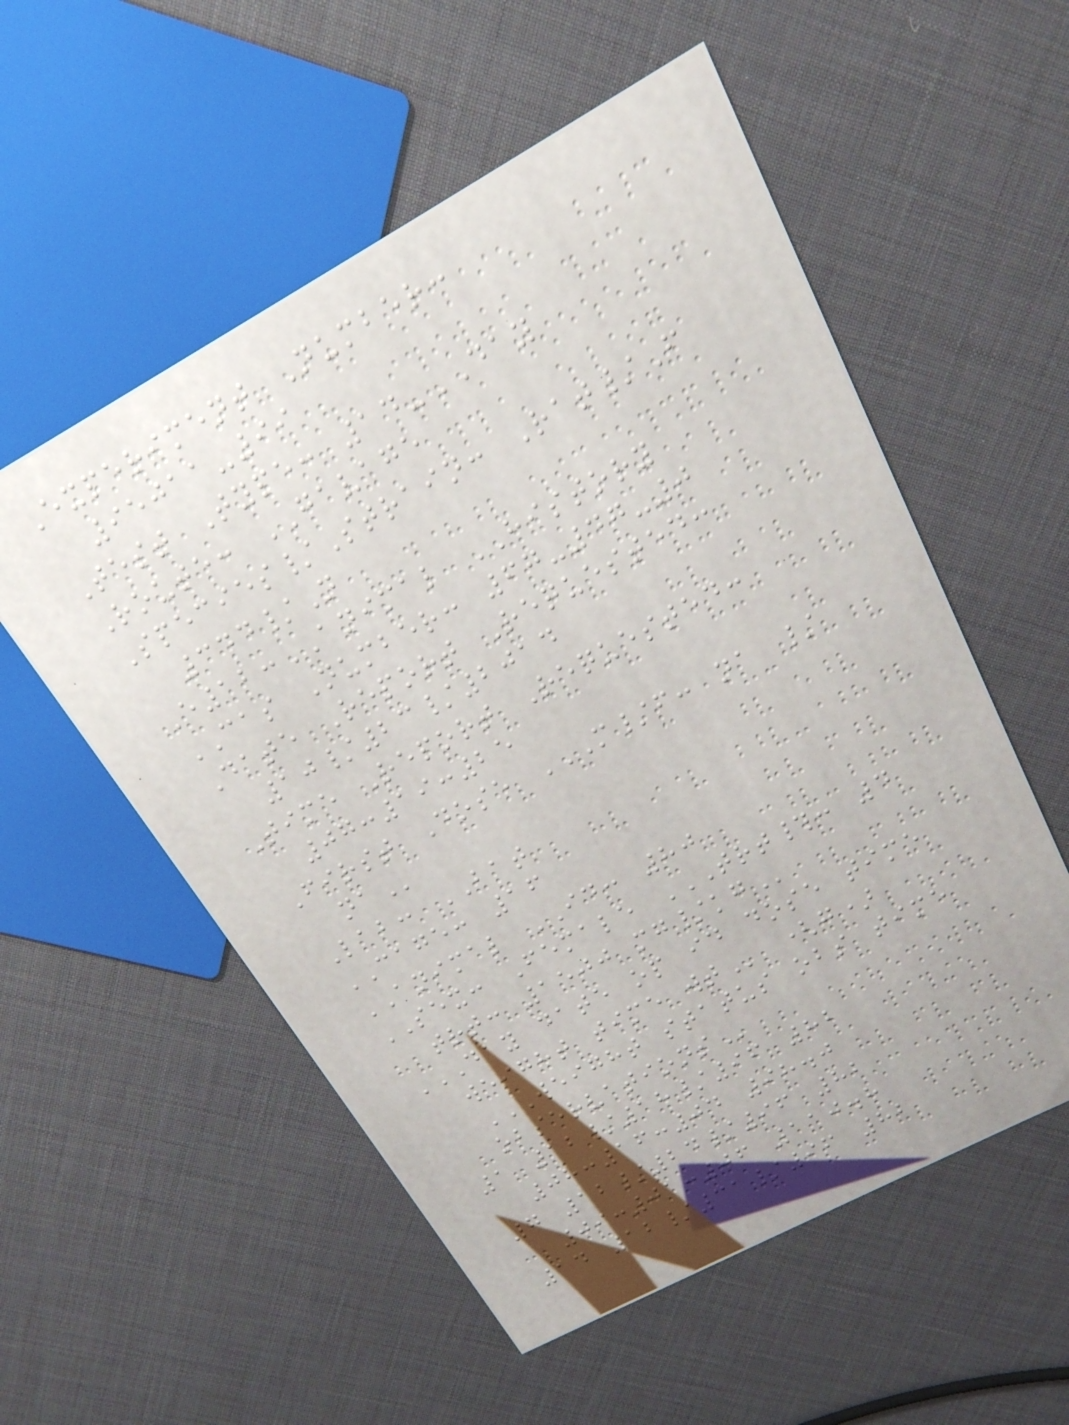Experiment Number:
95011-99
Test Type: 14-DAY
Route: GAVAGE
Species/Strain: Rat/F
344/N
E12:ANIMAL HISTORY
CAS Number: 67-47-0
Date Report Requested:
10/23/2014
Time Report Requested:
07:19:25
First Dose M/F: NA /
NA
Lab: BAT
CAGE: 16
ANIMAL ID: 80
SEX: Female TRT#: 4
TRT: 1500 MG/KG
DAY DATE OP ID DOSE TIME
WEIGHT TIME WT (g)
WEIGHT STATUS OBS TIME
OBSERVATIONS
1 12/18/96 82
08:16:04 98.0
7 12/24/96 82
09:01:06 110.8
14 12/31/96 82
